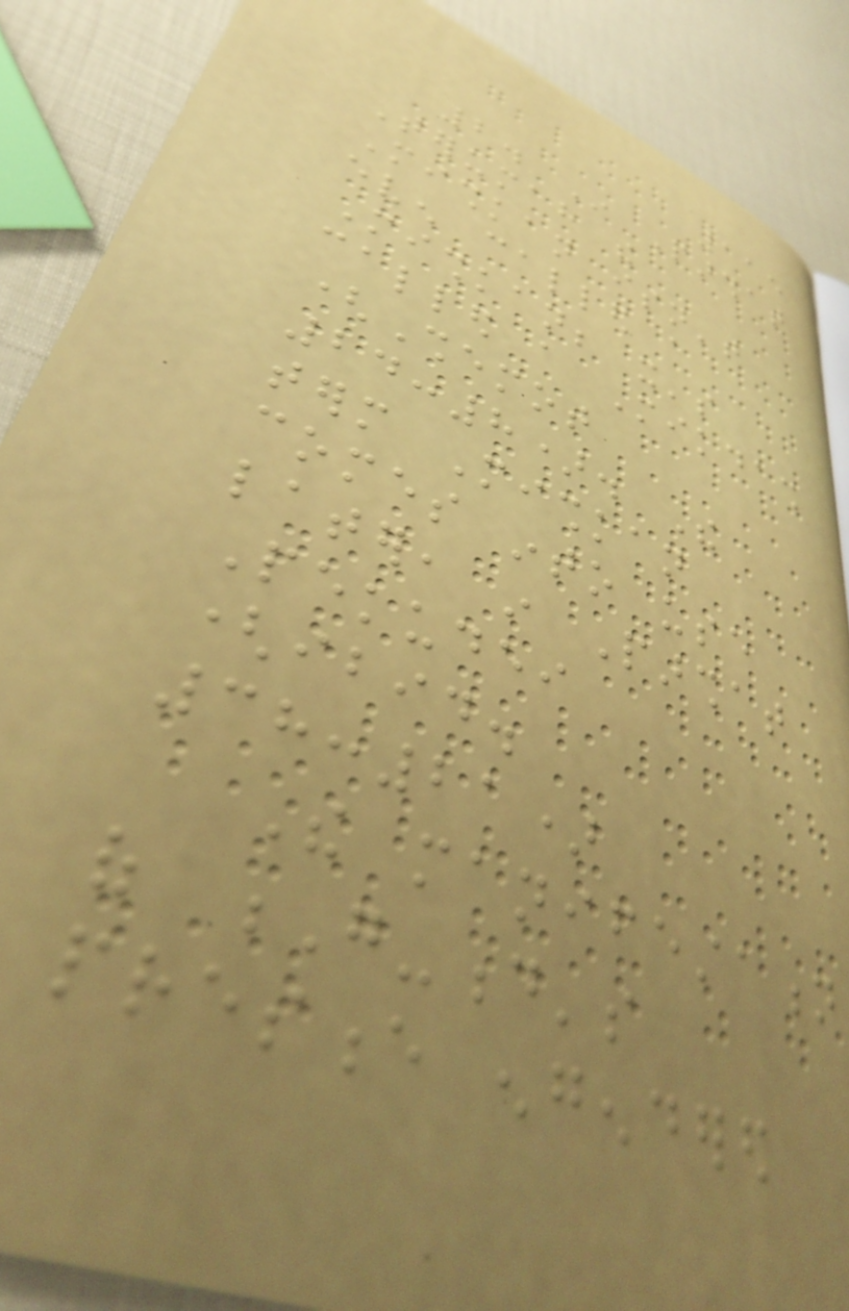115
2. In Parshat
Terumah the
Mishkan isn't
even called a
Mishkan; it's
called a Mikdash
(Shemot
24:8). The
term Mishkan
comes into use
later, in Parshat
Pekudei
(ibid.
38:21)
The manifestation
of G-d's
presence engendered
